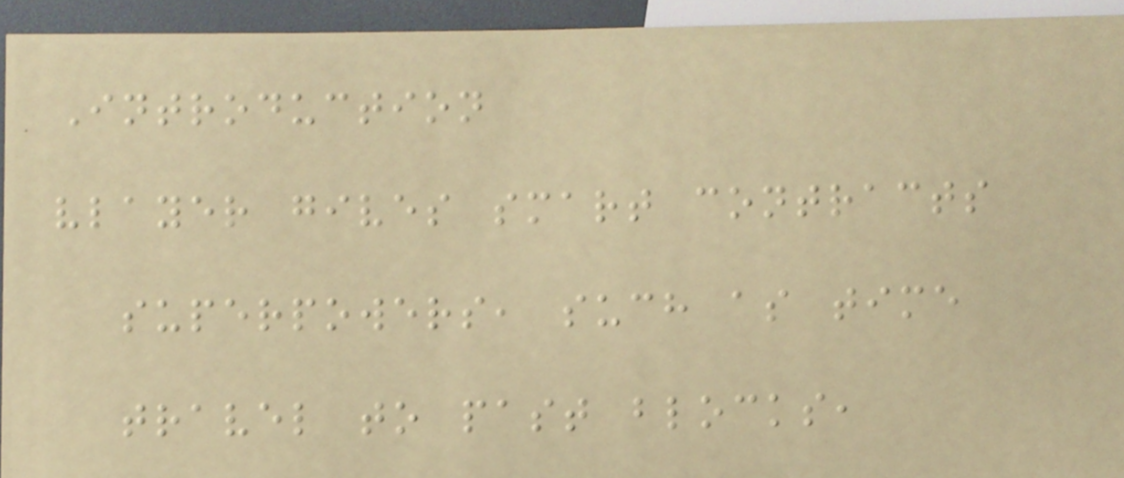Introduction
vlayer gives smart contracts
superpowers, such as time
travel to past blocks,
